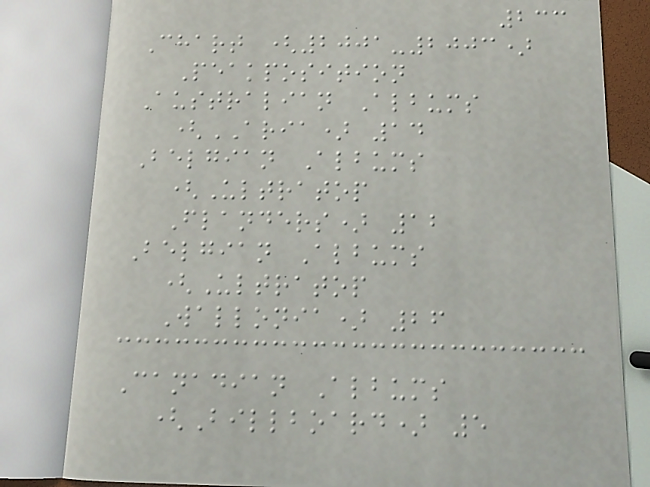233
Chart (2001-2003)
Peakposition
Australian Albums
(ARIA) 14
Belgian Albums
(Ultratop
Flanders) 12
Belgian Albums
(Ultratop
Wallonia) 26
Canadian Albums
(Billboard) 5
